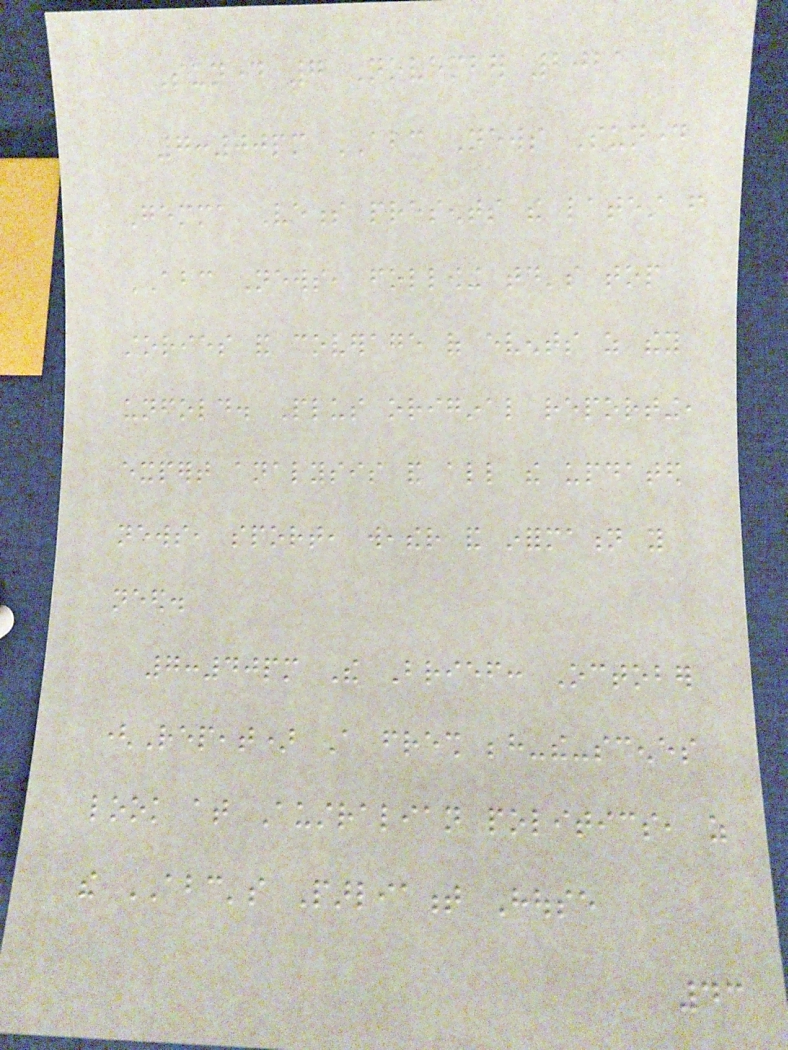Sunday 7 November 2021
7:00pm ABC News Sunday
Gemma Veness presents the latest from
ABC News, following today's top
stories and coverage of events as they
unfold. Plus original reporting,
expert analysis and all the updated
news, sport, weather and information you
need.
7:40pm The Brief: October
(Repeat) A fresh behind-the-scenes
look at Australian politics, as
the ABC's Parliament House
43
